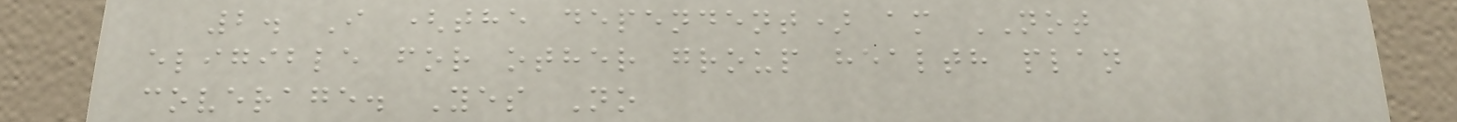2. I (the dependent) am NOT
eligible for other group health plan
coverage. Yes No
